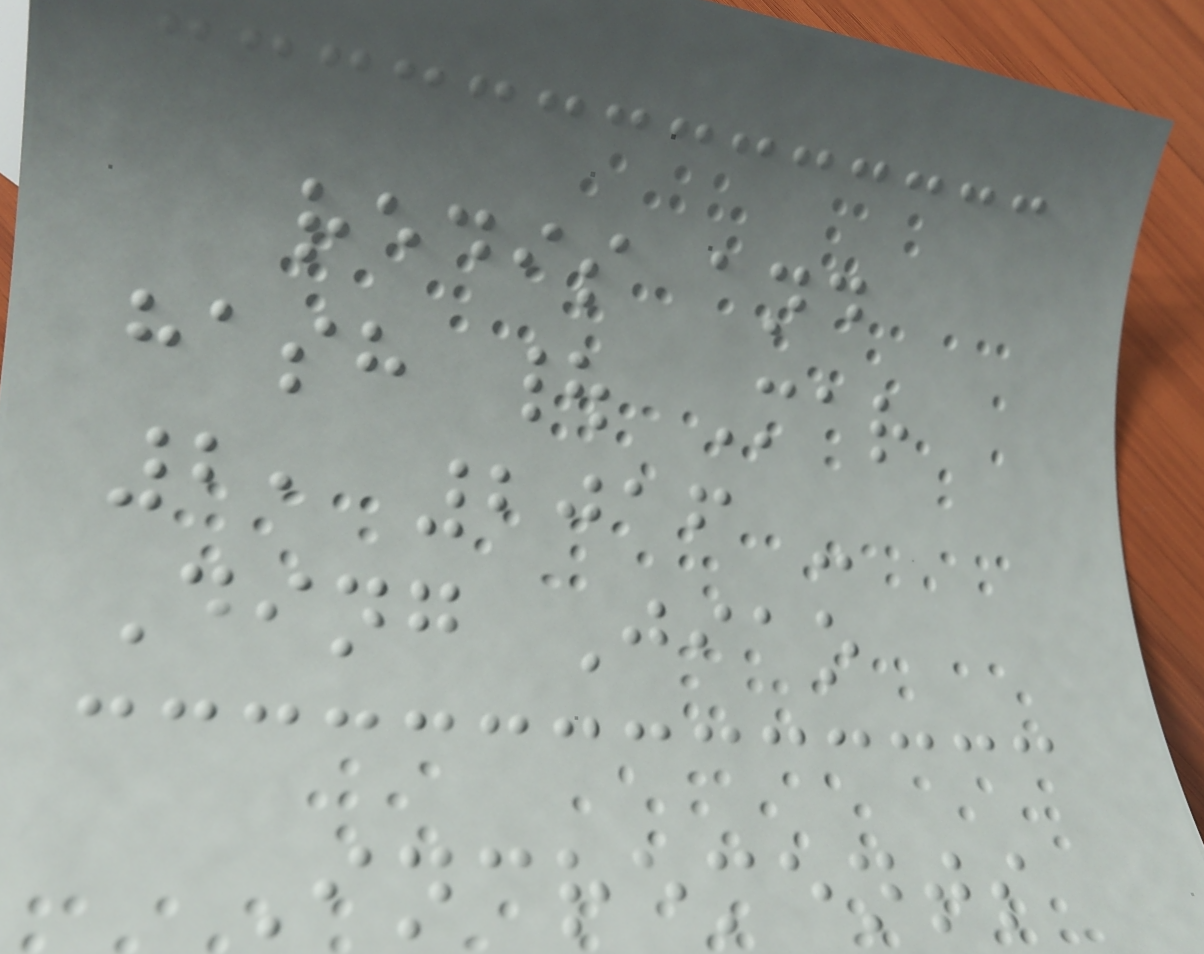redis and
hash | Mar
2, 2016 -
Ding Jiao
Increments
